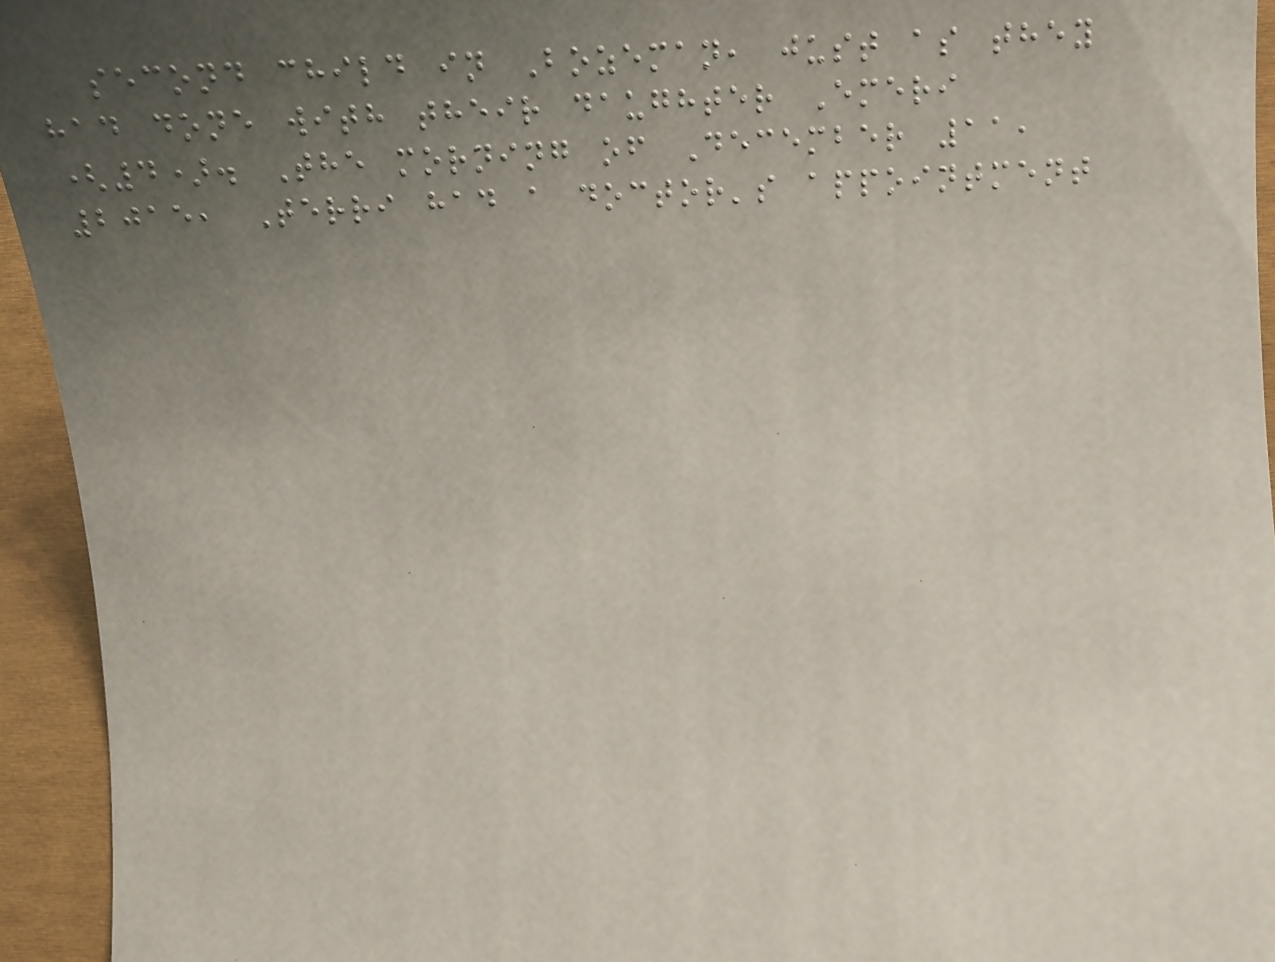second child in Bozeman, just as they
had done with their daughter Emeri
(4). The morning of December 11,
2015, Terri had a doctor's appointment
